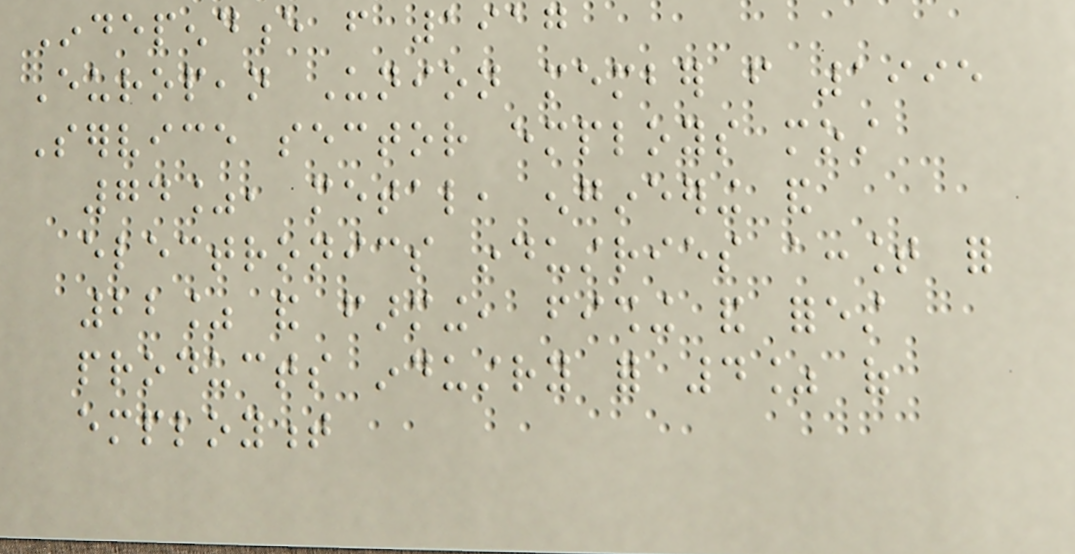Independence from 1917
European Union member from 1995
Service sector employs most
74%, metal, engineering and
electronics industries account for
22% and farming, fishing and forest
products industry for 4% of
employment
